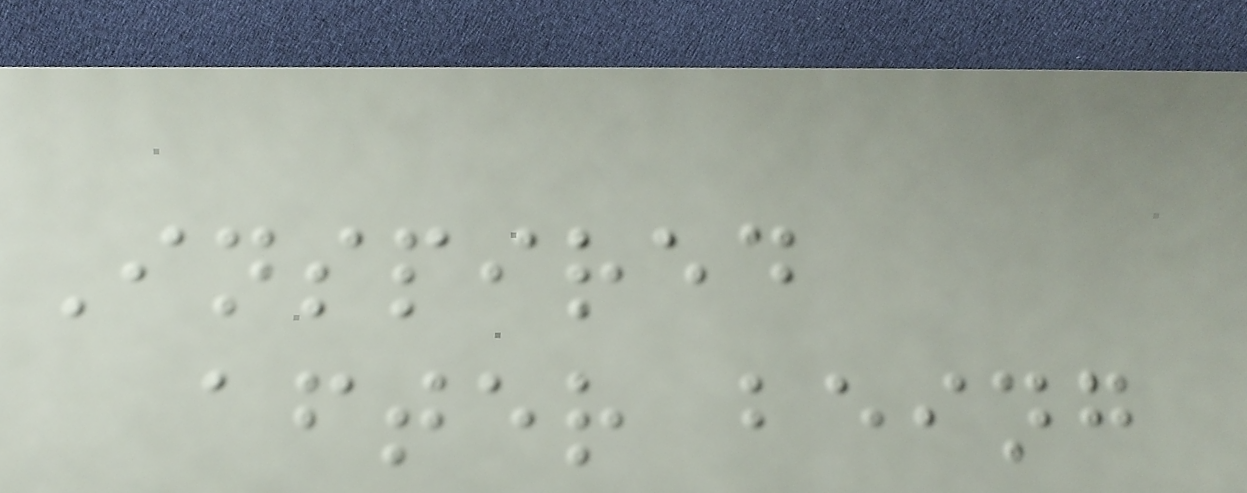Inspired
after being
